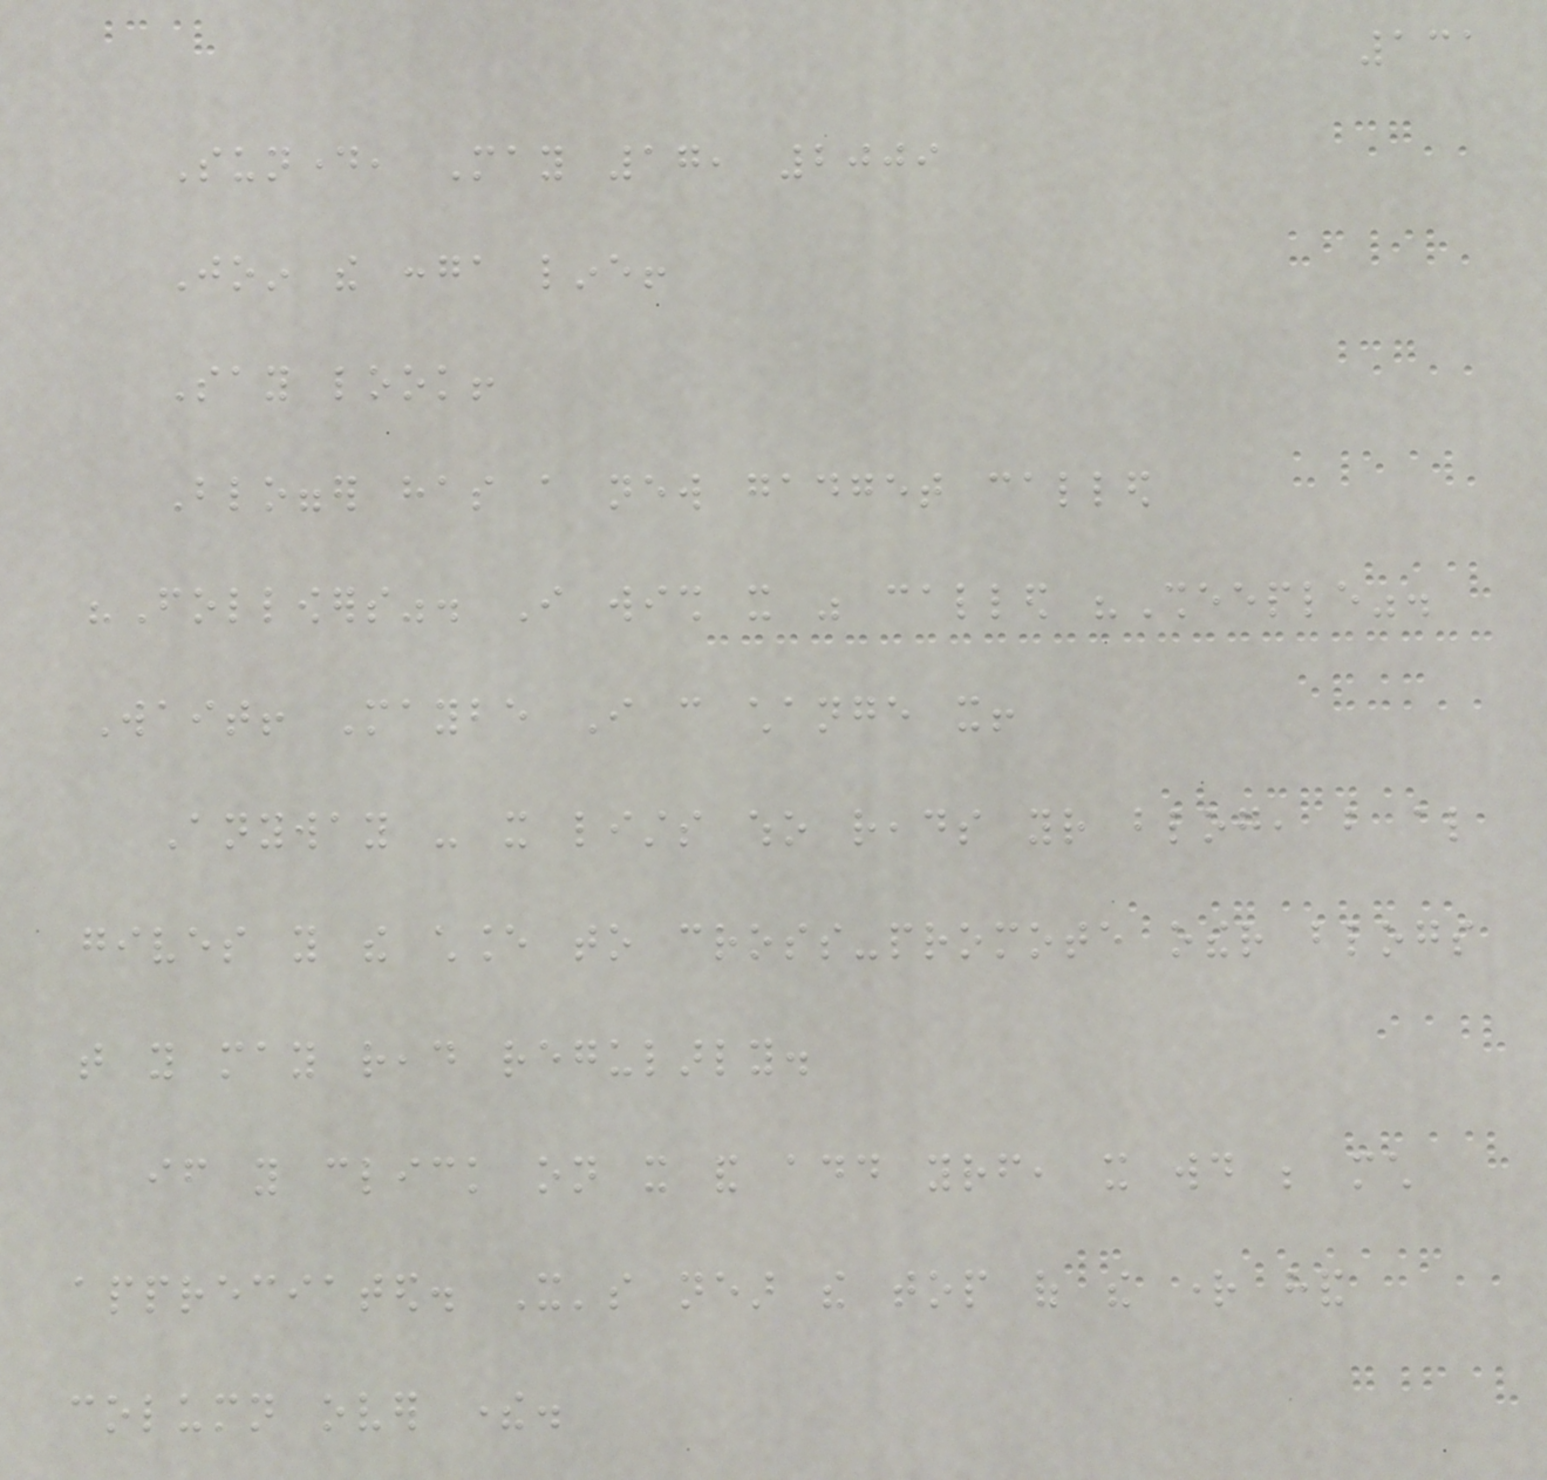131
Sunday, May 17, 2009
Join the conga line!
Say look!
Blogger has a new gadget called
"Followers". I wish it was called "Sheeple".
Wait! Maybe I can change it!
Anyway - it lists who reads your blog, but also
gives you the chance to cross-promote other blogs
that you may read regularly.
if you click on it and add yourself, it would be much
appreciated. It's near the top of the right hand
column over there.
